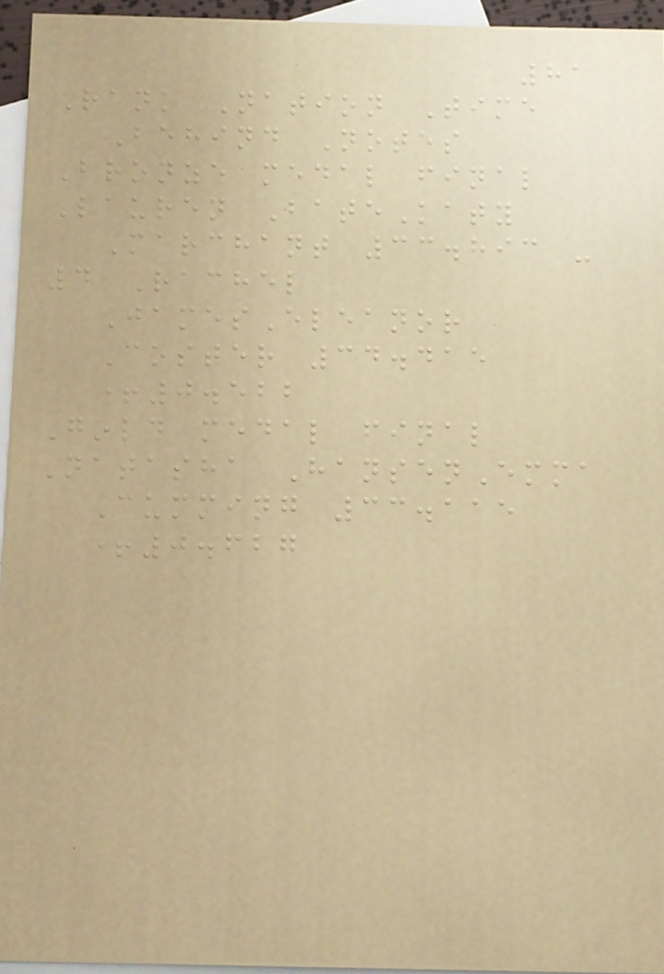81
Rank Nation Time
Behind Notes
Bronze medal final
Lauren BateKaty
Marchant 33.893 -
4 Rachel
JamesEleanor
Coster 34.415
+0.522
Gold medal final
Natasha HansenEmma
Cumming 33.115
+0.627
